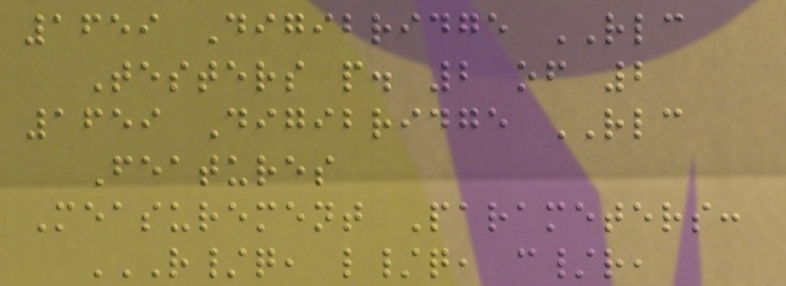1659 Digibridge RLC
Testers p. 2 of 2
1659 Digibridge RLC
Features
Measurement Parameters:
R/Q, L/Q, C/R,
